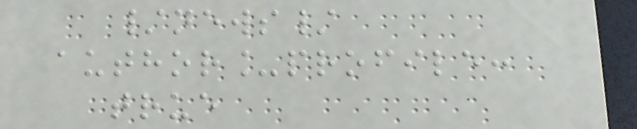/news/
author_profile:
true
